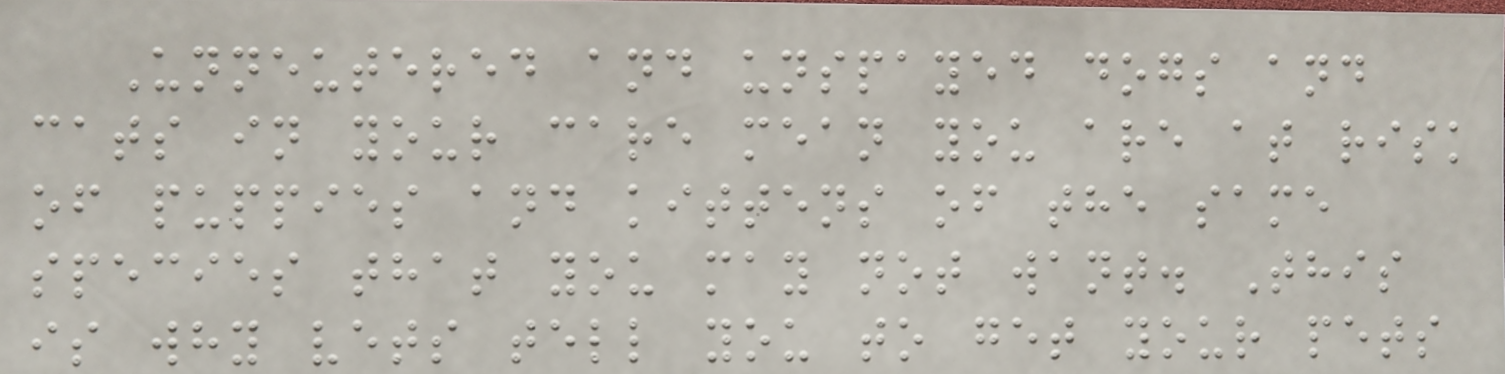Unneutered and unspayed dogs and
cats in your care mean you are at risk
of puppies and kittens of the same
species that you may not want. This
is why vets tell you to get your pets
